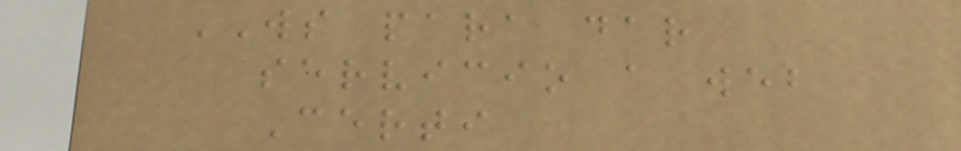WS para dar
servicio a web
Certi
